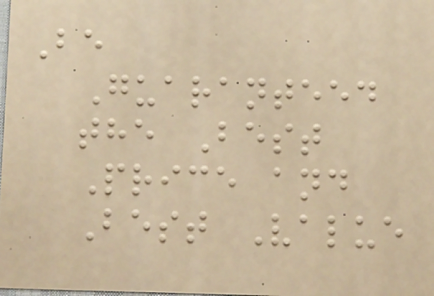Be
Guaranteed
the Best
Price and
Best Value
